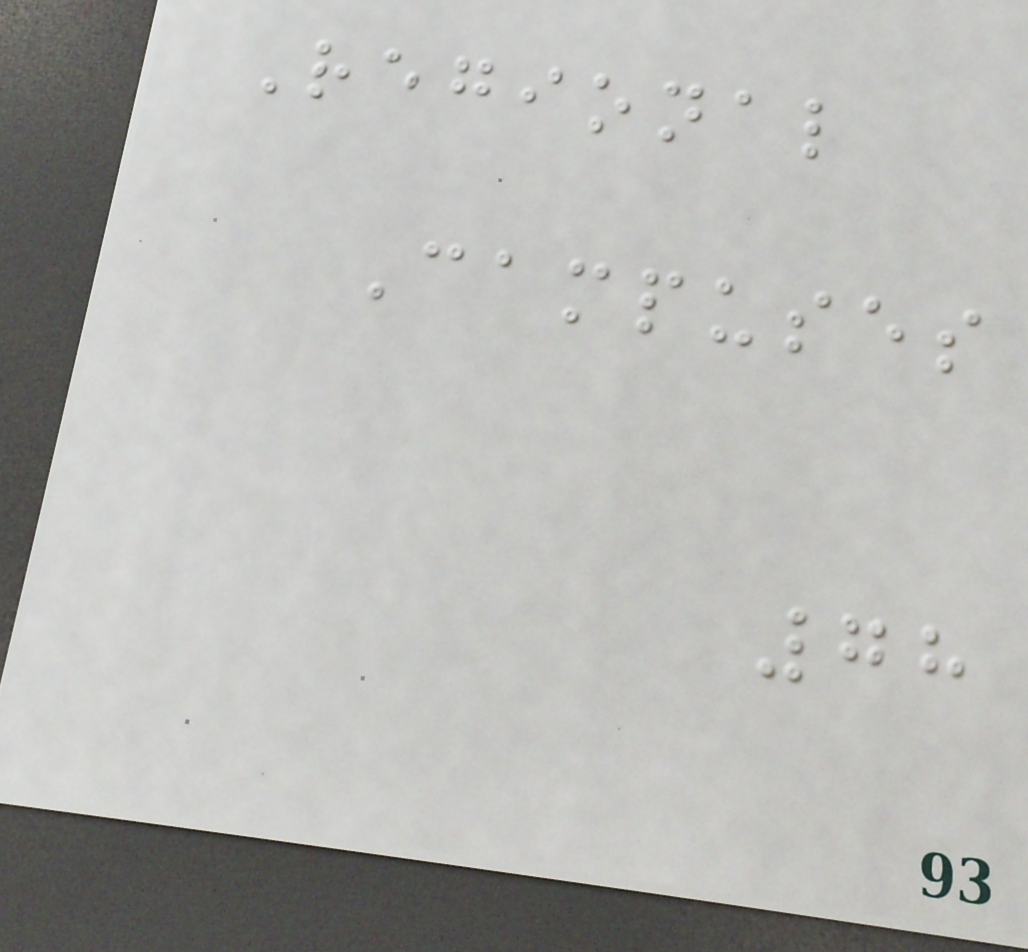Regional
Campuses
78
